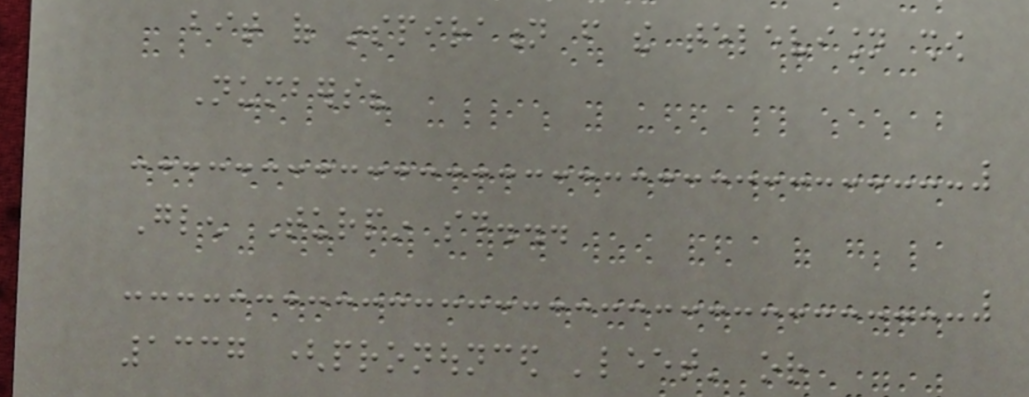bit of inspiration from the television show
Numbers?
Glen Turpin said...
1337 (pronounced 'leet' or
